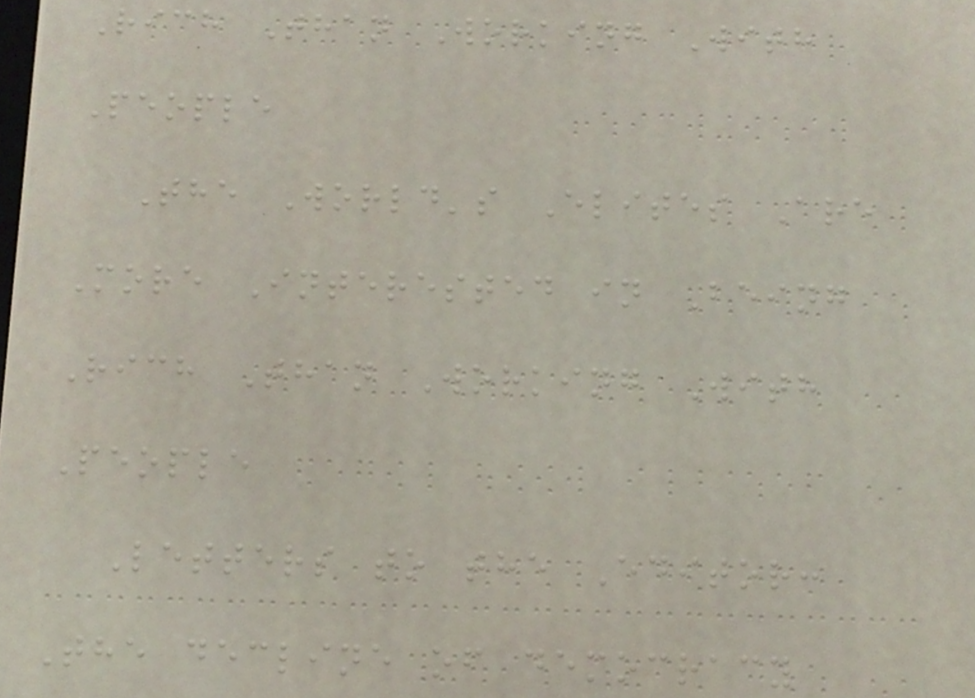Rich Than Working With
People
The World's Elites Are
More Interested in Being
Rich Than Working With
People
Letters to the Editor:
The decline of democracy
